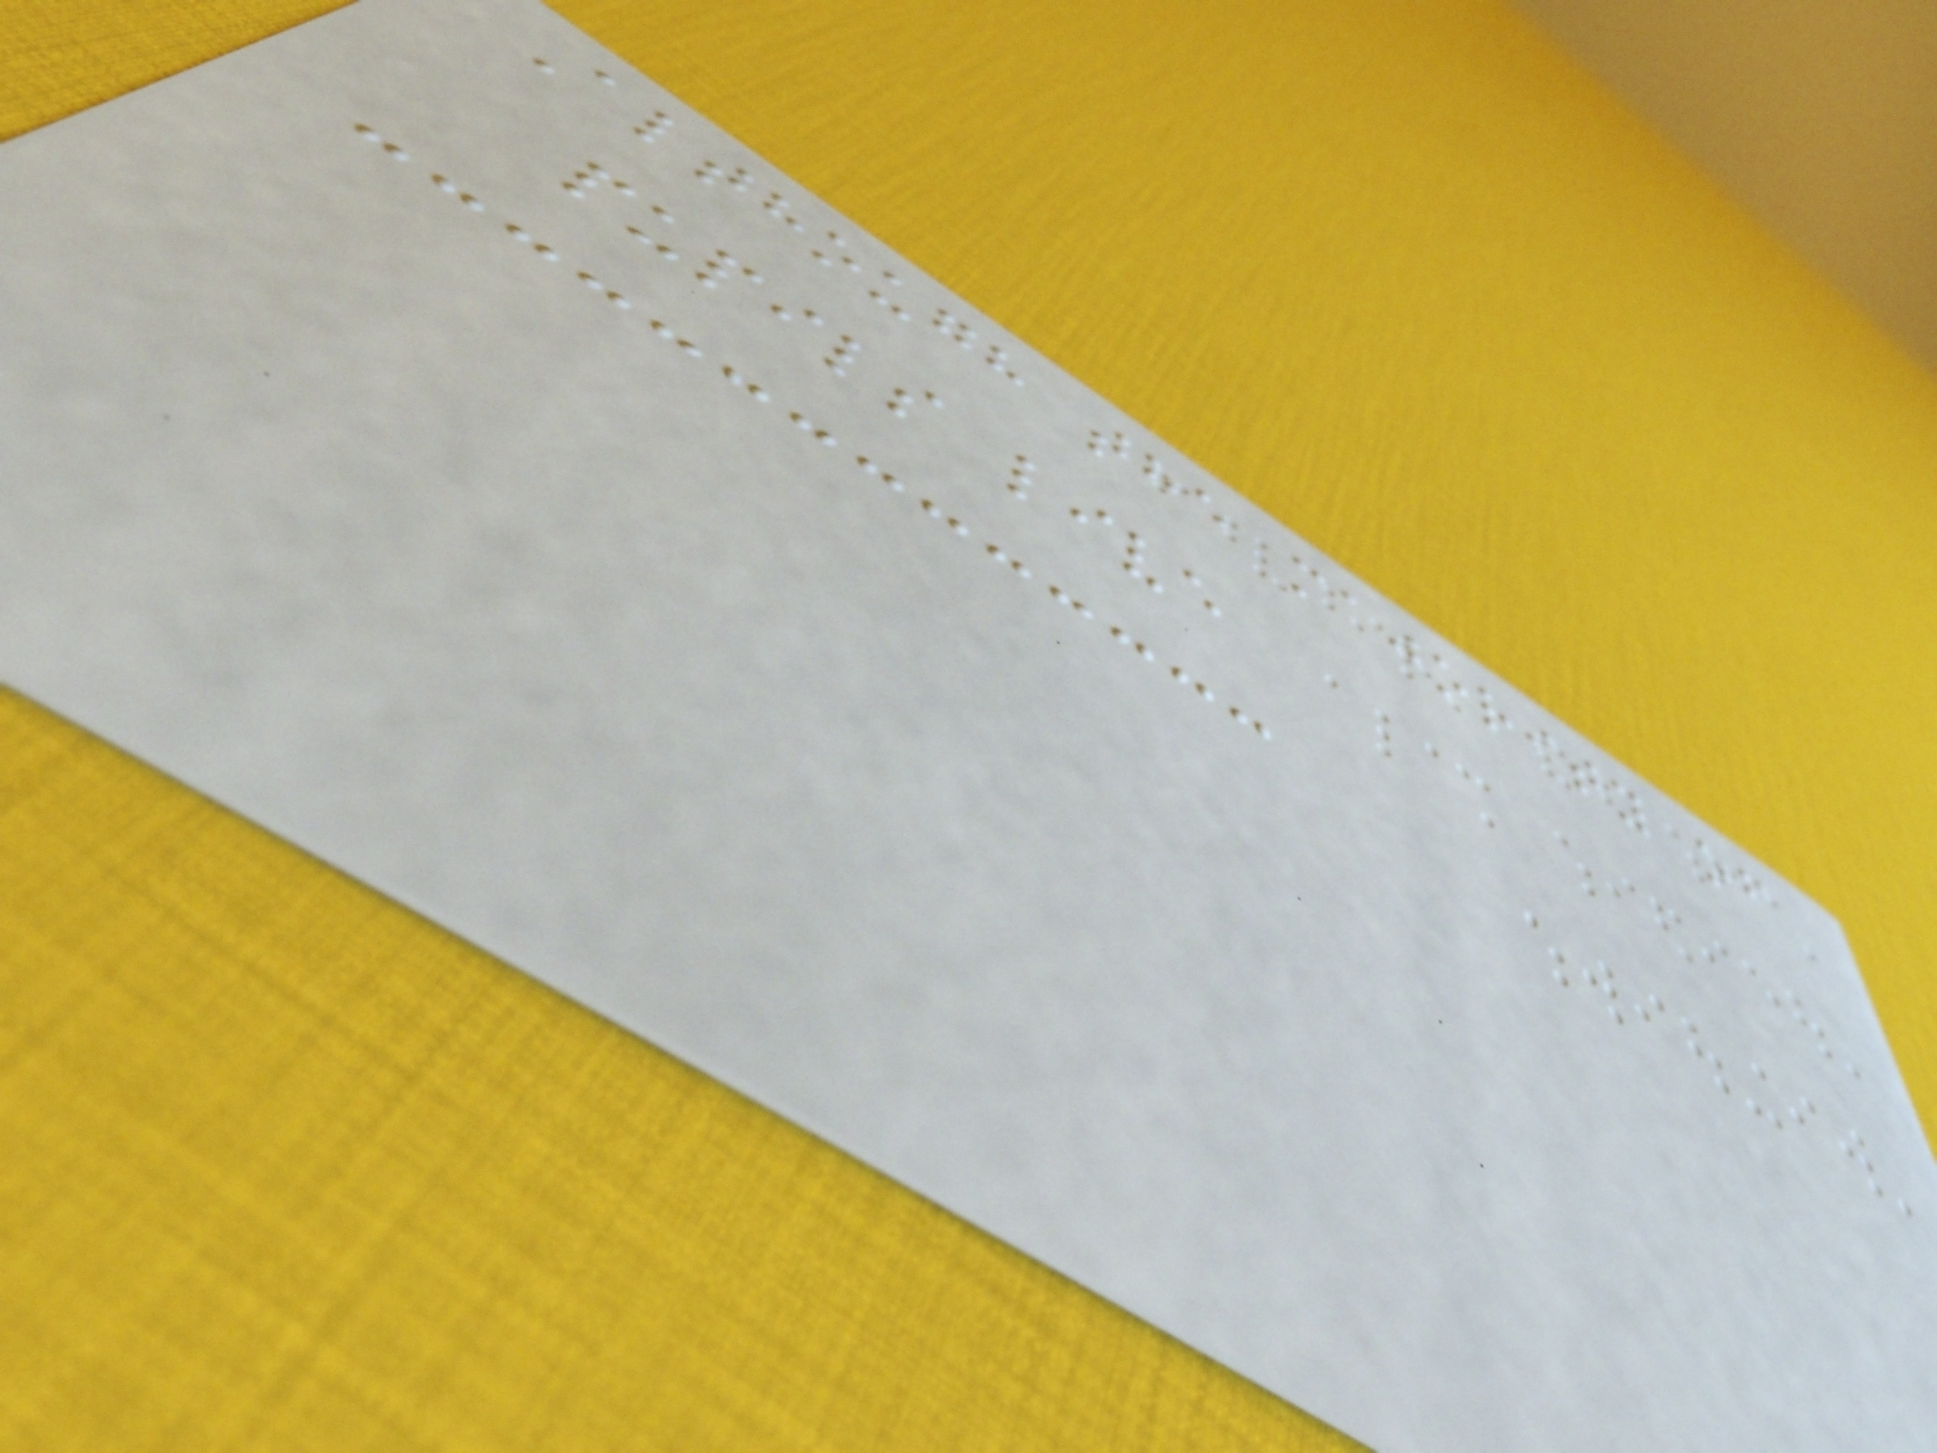Although the majority of
pupils live
